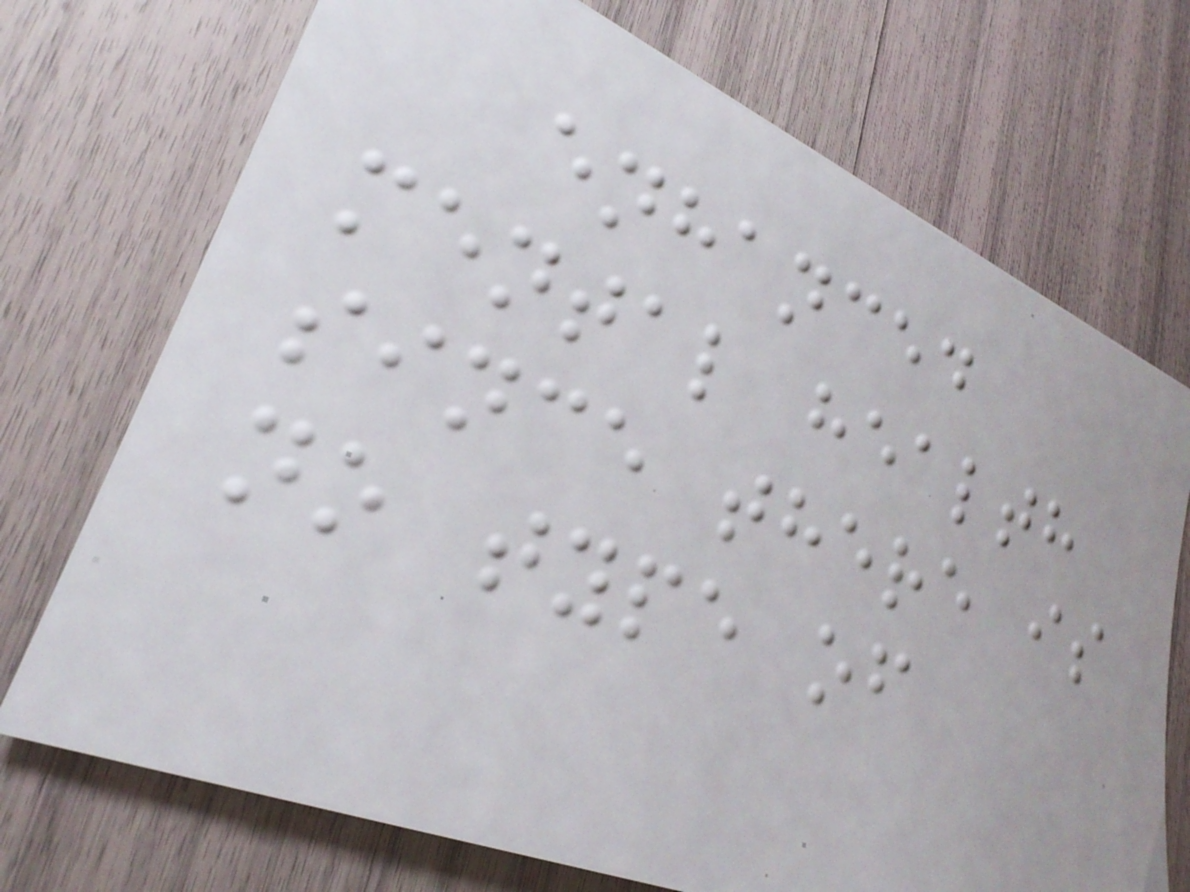enhanced
mental health
since there is
no type of
